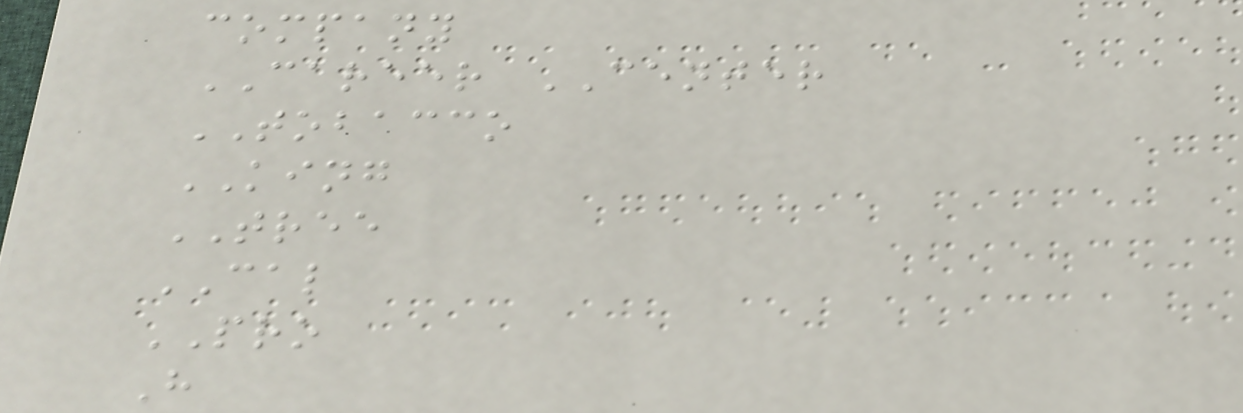company
CAREER CENTER
TOBACCO
KING
TREE
CAL
PRO
H
